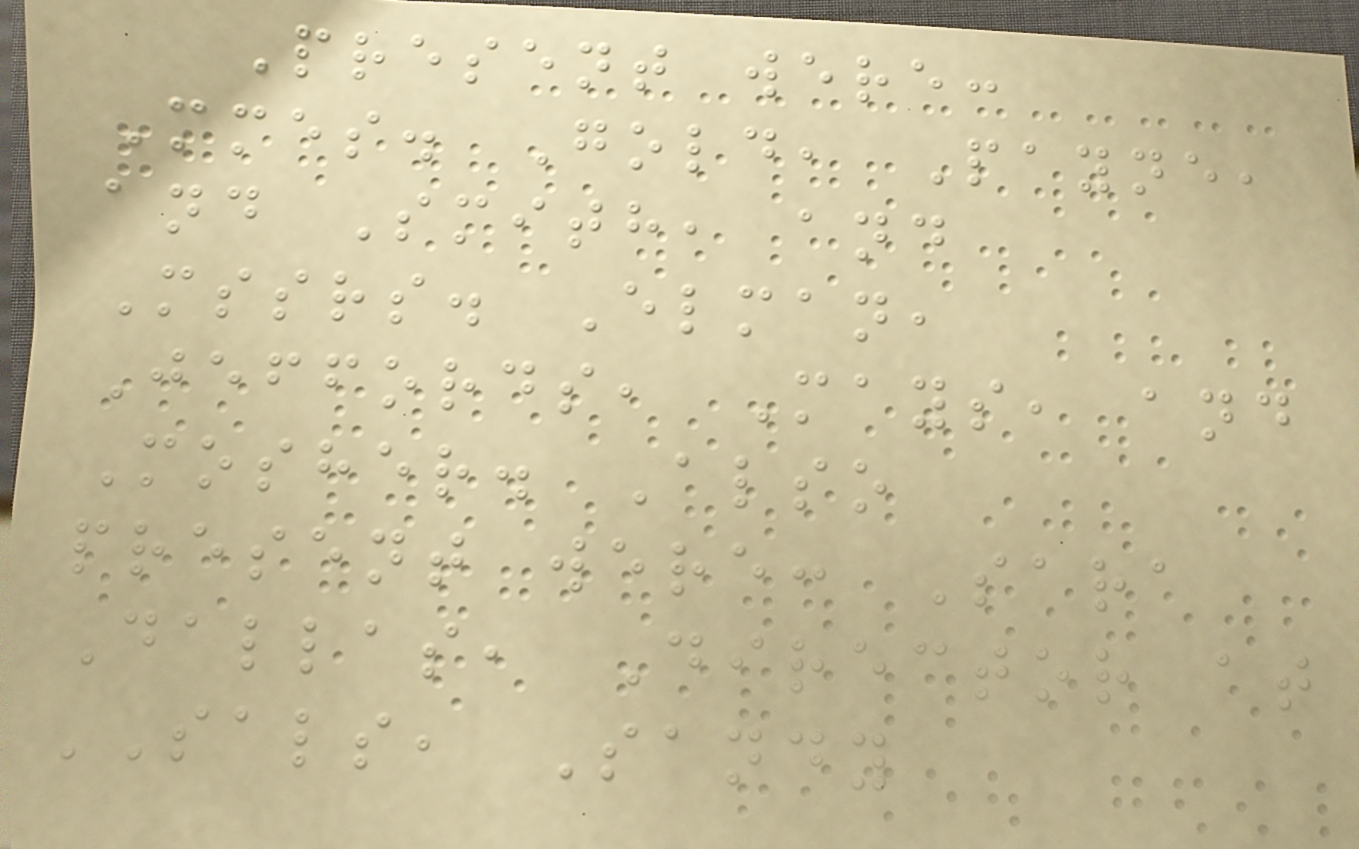Present were:
Mmes. Gold, Payne,
and Smith, and
Mssrs. Elman,
Jeffords, Mays, and
Mosher. Also
present were: Sara
Dallas, Director at
SALS, Sandy
